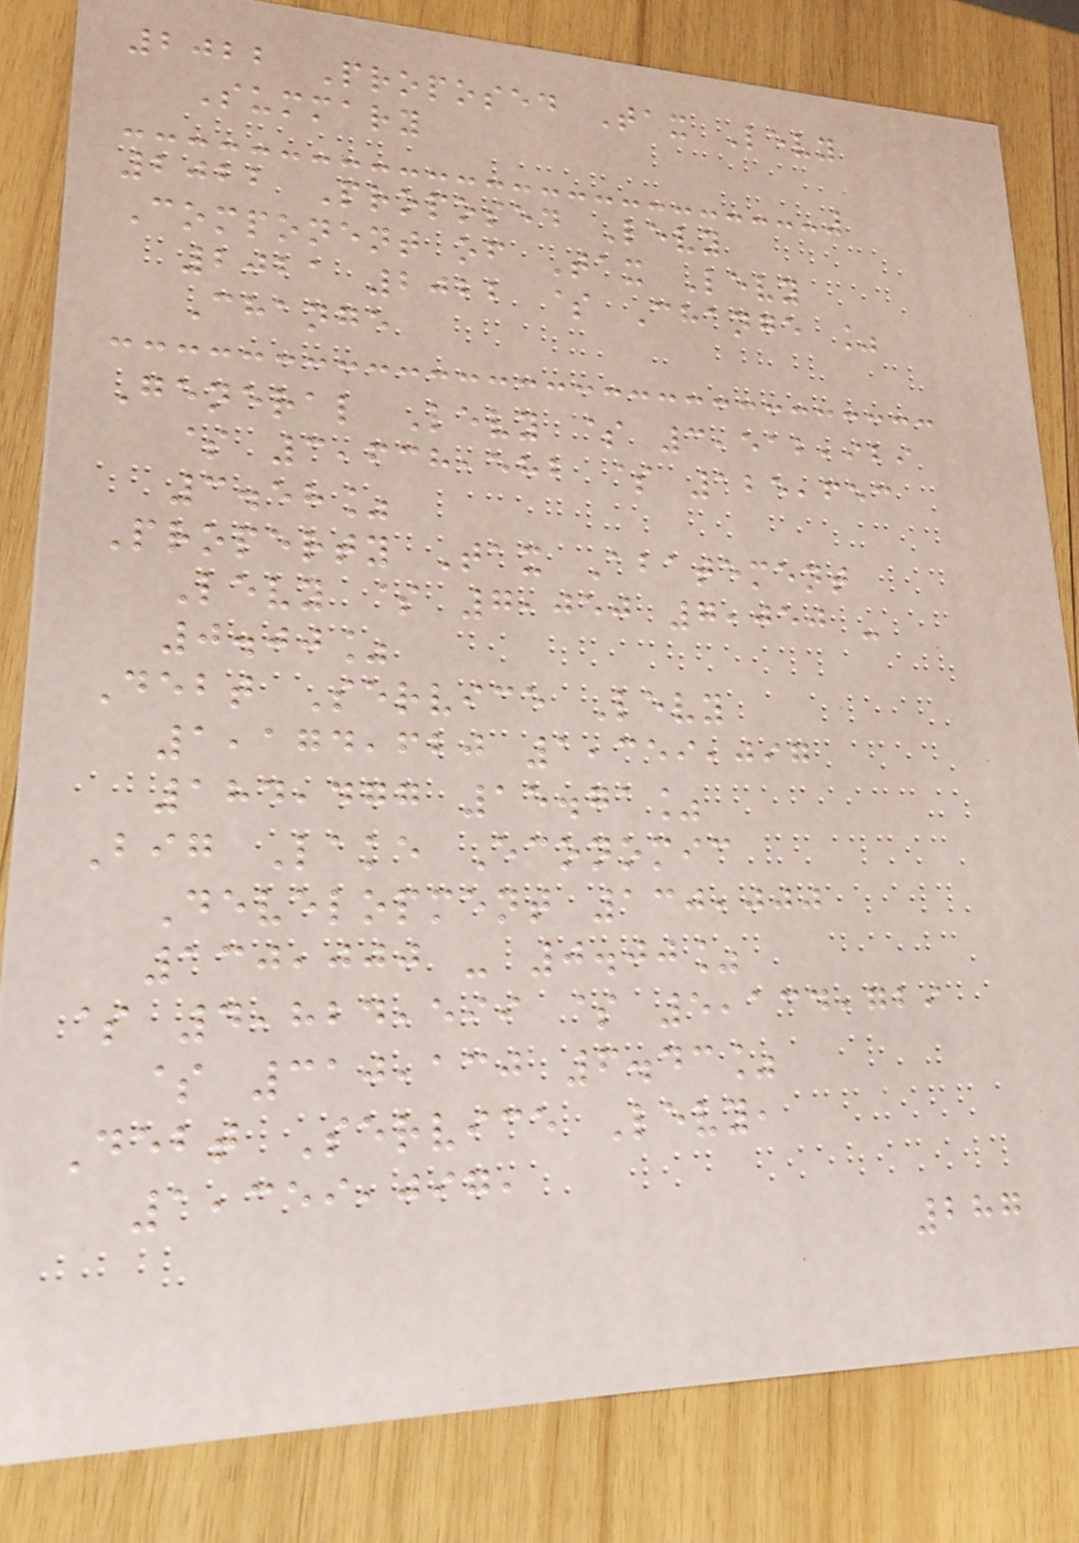2022 Proposed Tax Levy
Summary
2022 Proposed Levy
Component of Tax Levy
2021 2022 $ Change %
Change
General Levy $ 3,512,929
$ 3,638,582 $ 125,653
3.58%
Property Tax Abatement
Levy $ 7,050 7,050 -
0.00%
Debt Service Levy
1,174,620 1,359,097
184,477 15.71%
Big Lake Economic
Development 130,000
130,000 - 0.00%
$ 4,824,599 $ 5,134,729
$ 310,130 6.43%
Debt Service Levy,
1,359,097,
287
